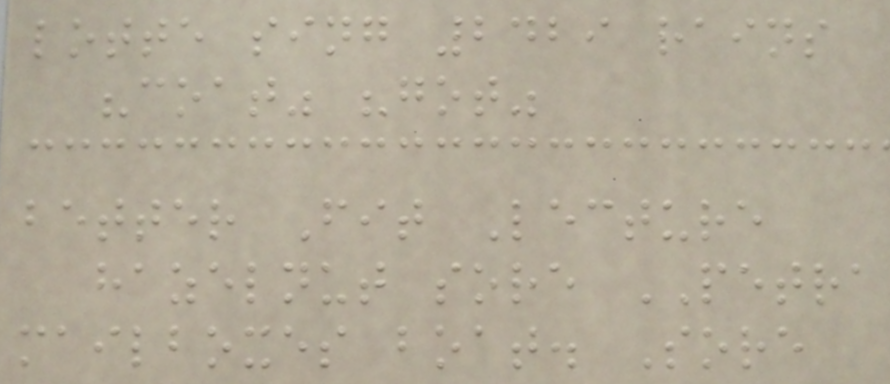lotte sing 2429 rains
"coat" "got"
better Fit Lecture
hazelnut sore PETRA
mailboxes boat. Sore
